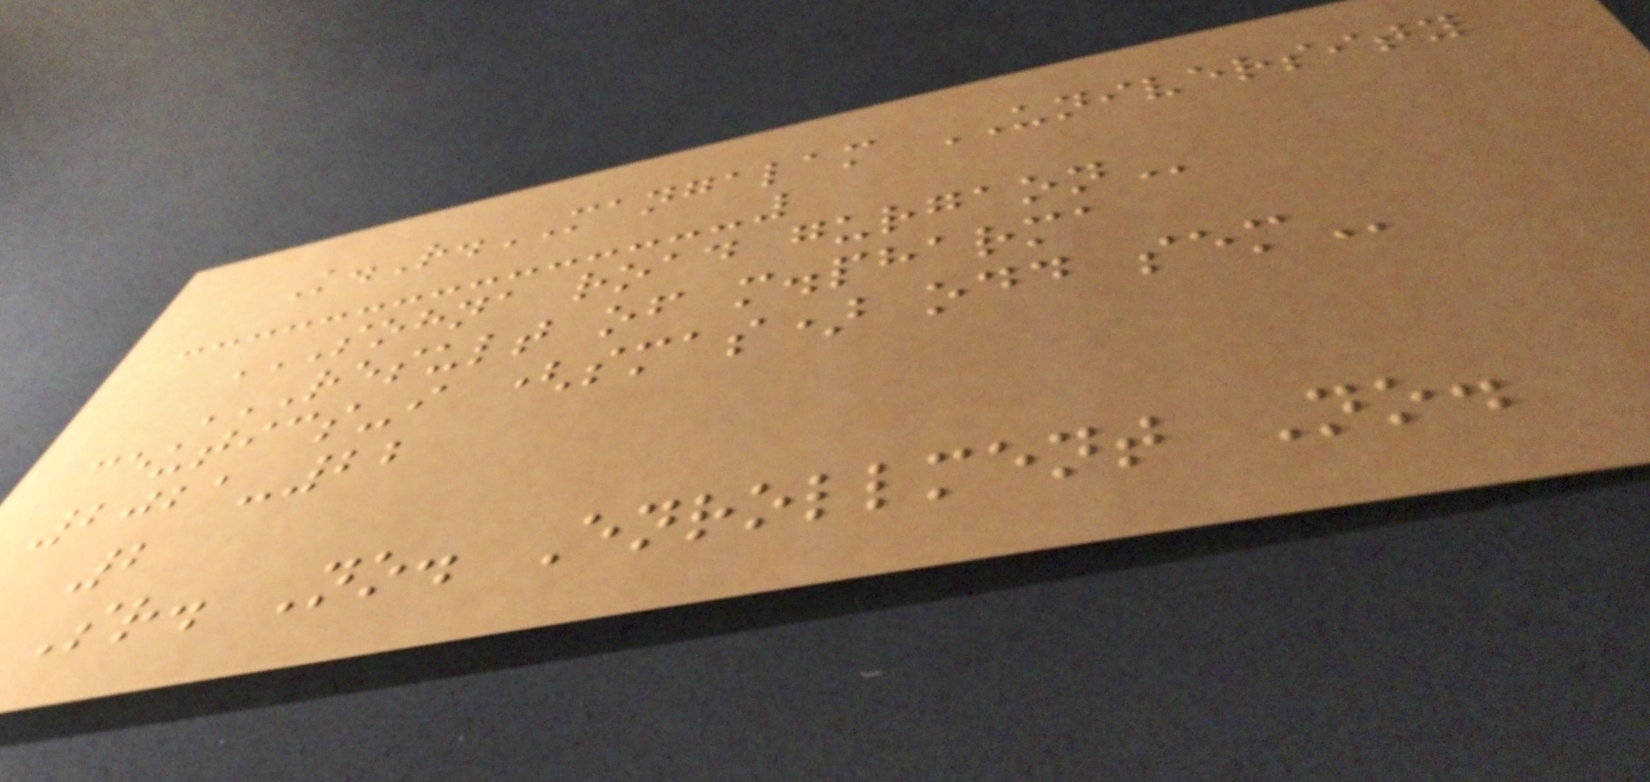K.R.MANGALAM UNIVERSITY
SOHNA ROAD GURGAON
RESULT OF M.PHARMA
CEUTICS-I (SMAS) ODD SEM
2021-22
2
Sr. No. Enrollment No.
